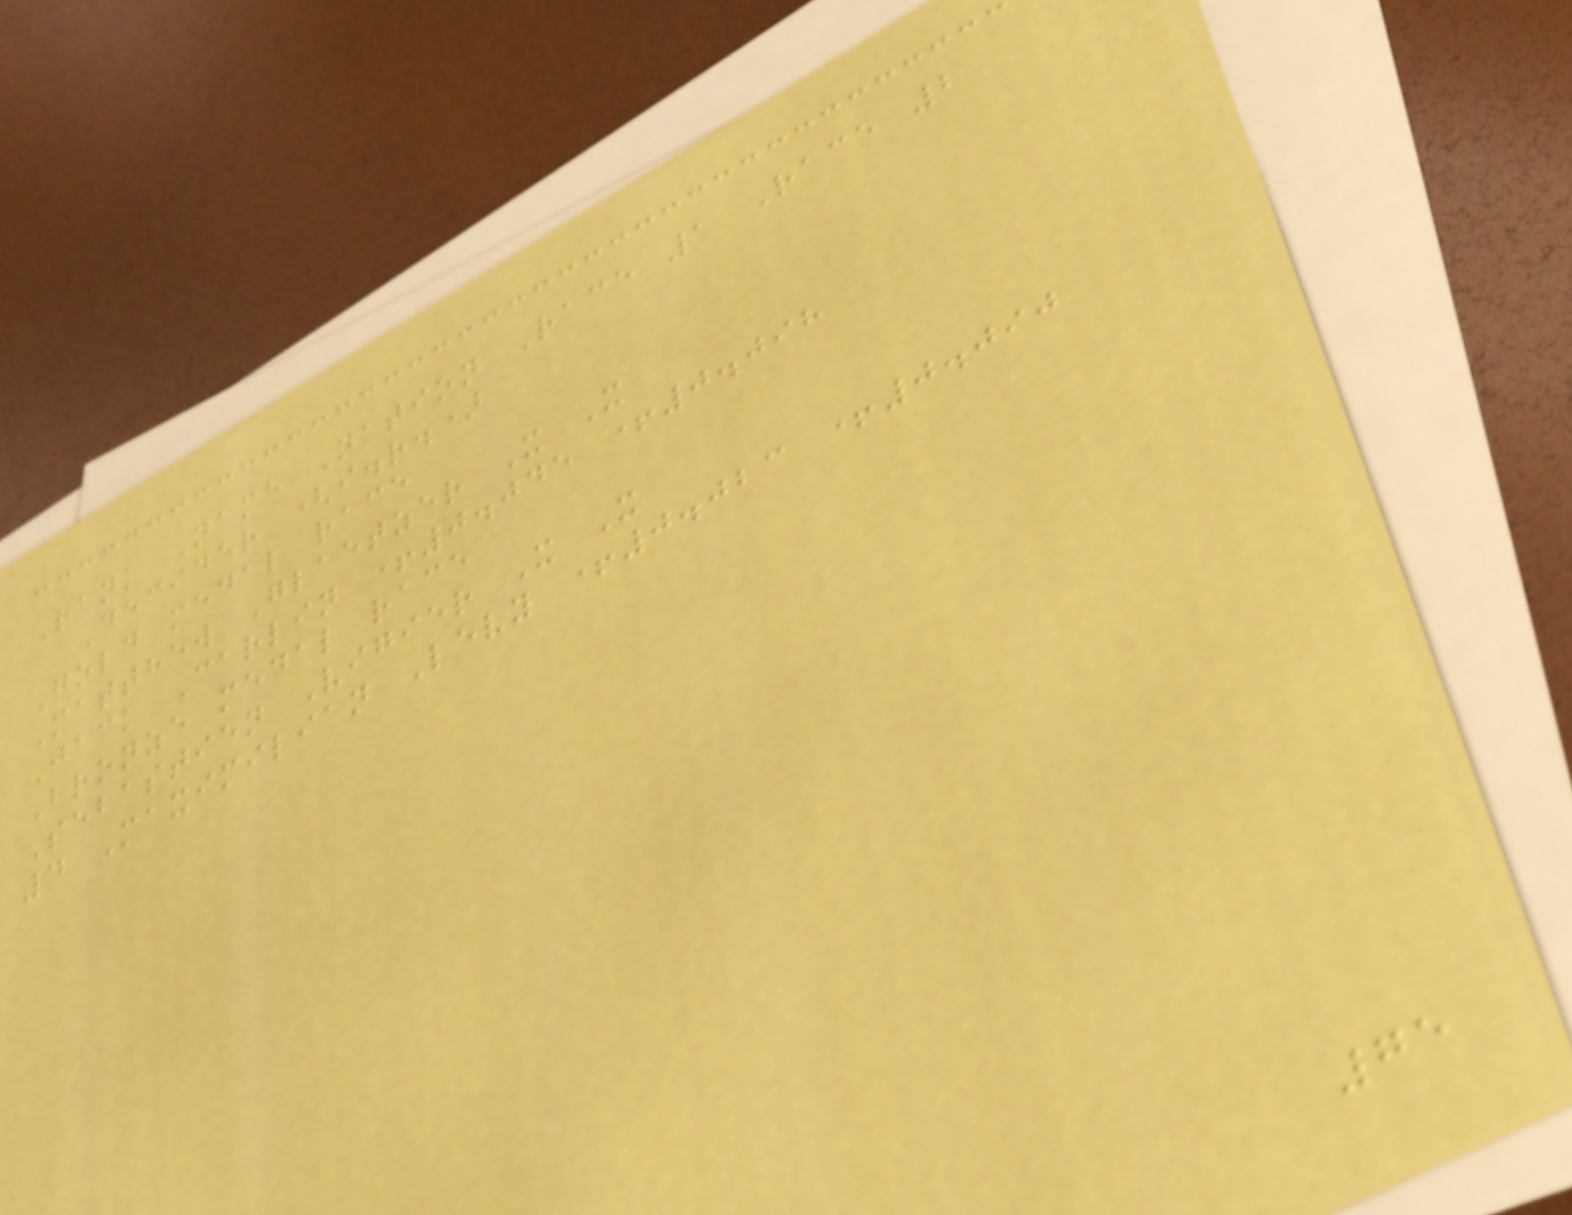Rank Name Nation Race 1 Race 2
Decider (i.r.)
Gold medal race
Matthew Glaetzer X X
Jack Carlin +0.045 +0.098
Bronze medal race
Sebastien Vigier X X
4 Maximilian Levy +0.023 +0.090
75
